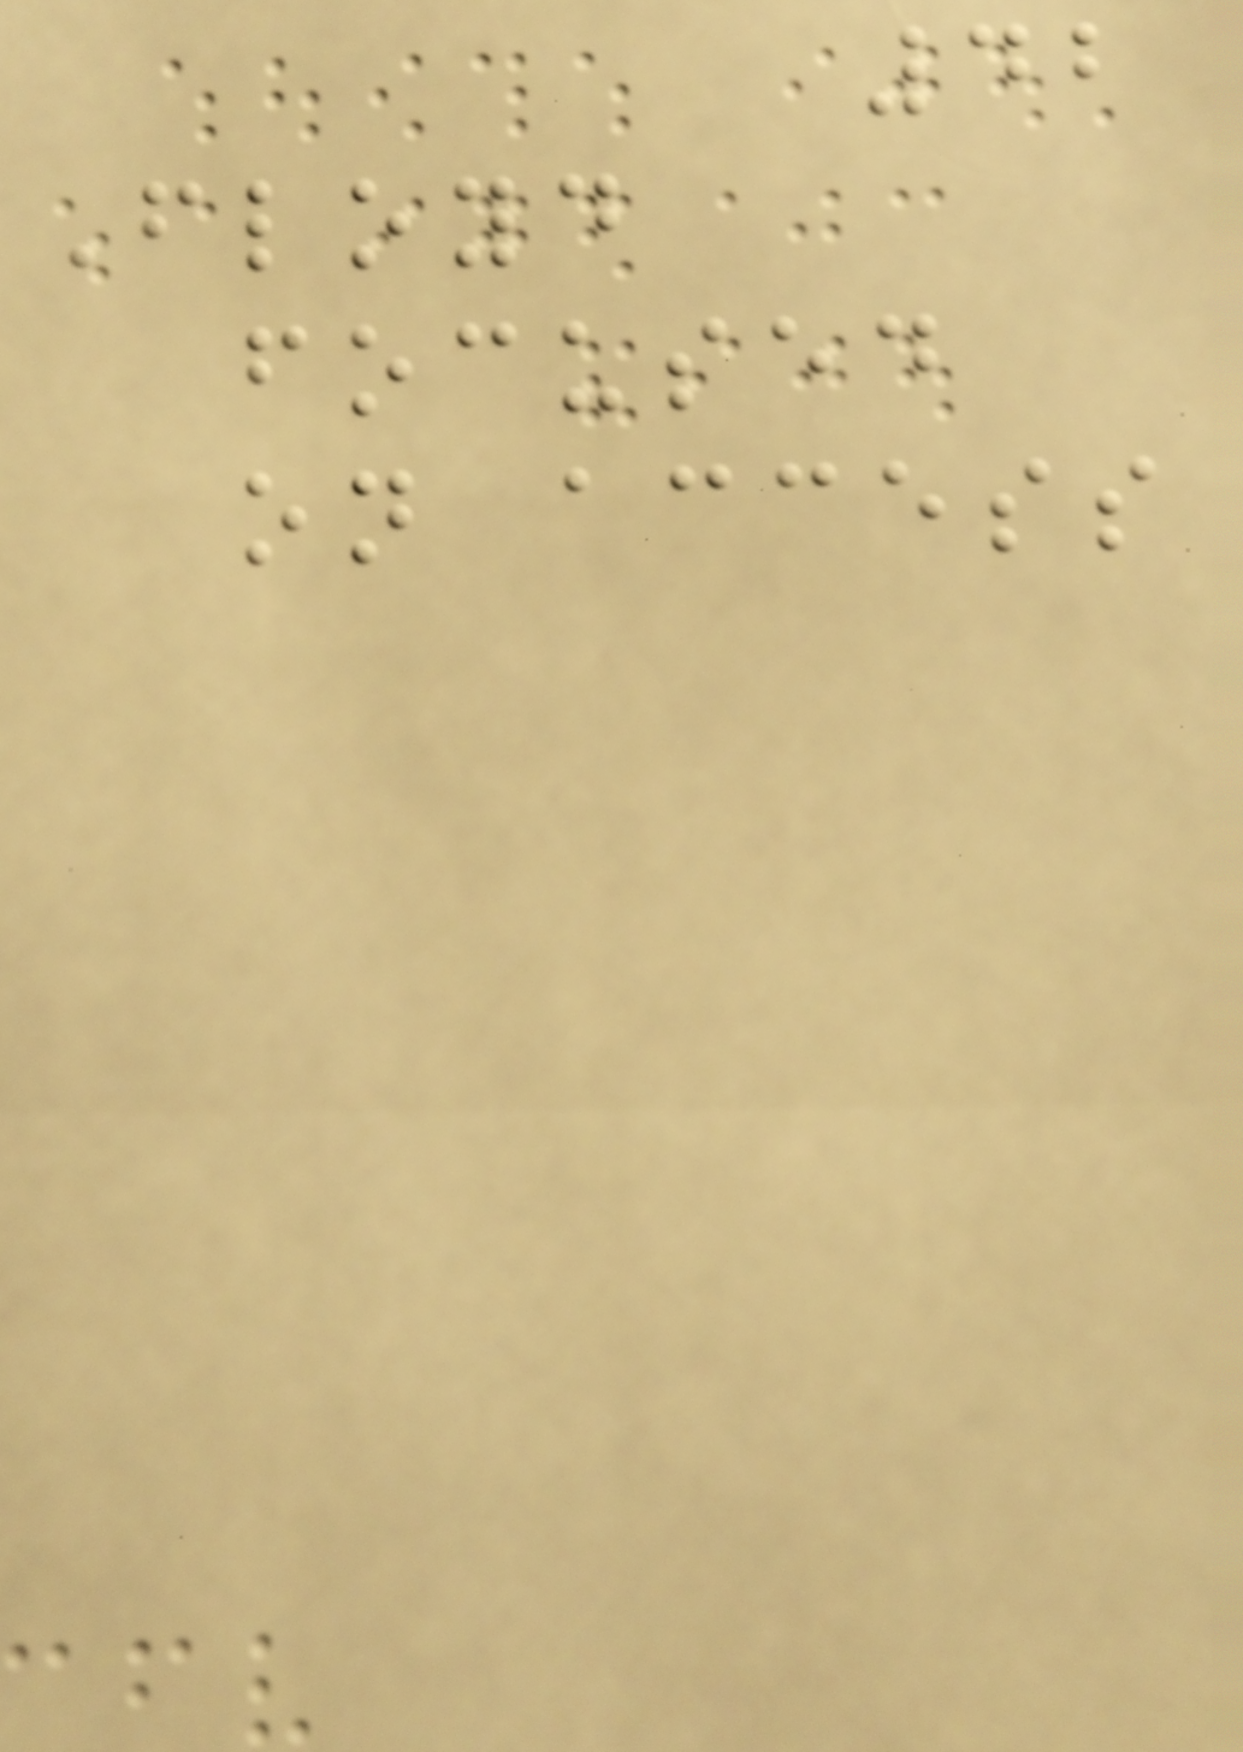42
Floyd
focused
on access
